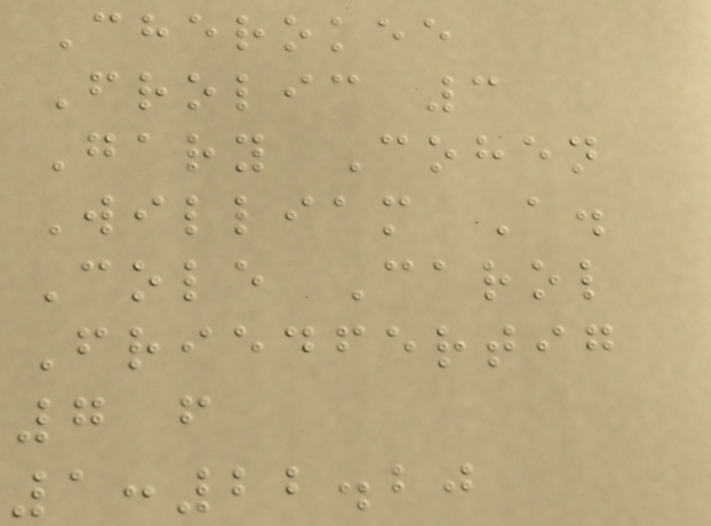Cherokee
Frolic 3
Gary Cohen
William A.
Cole Carol
Friedfertig
7 f
1:22.20
